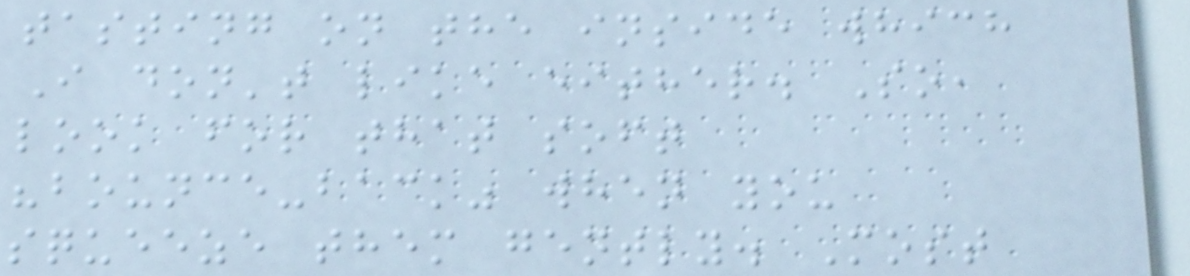tasting on the inside which
I don't like either. So,
look for that soft
"bounce-back" when you
squeeze them gently. Most
